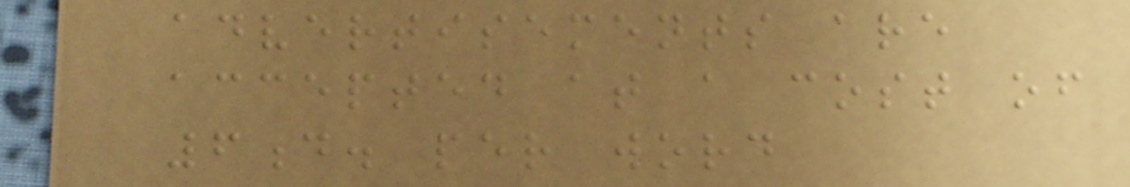advertisements are
accepted at a cost of
6d. per word
